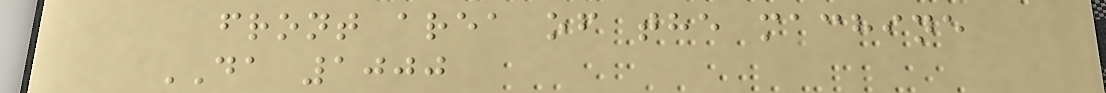front area of the machine
DA 1000
